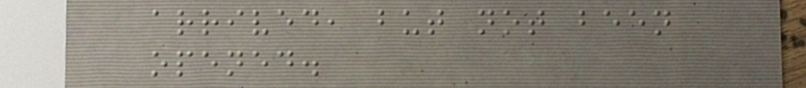arrived, but not been
opened.
